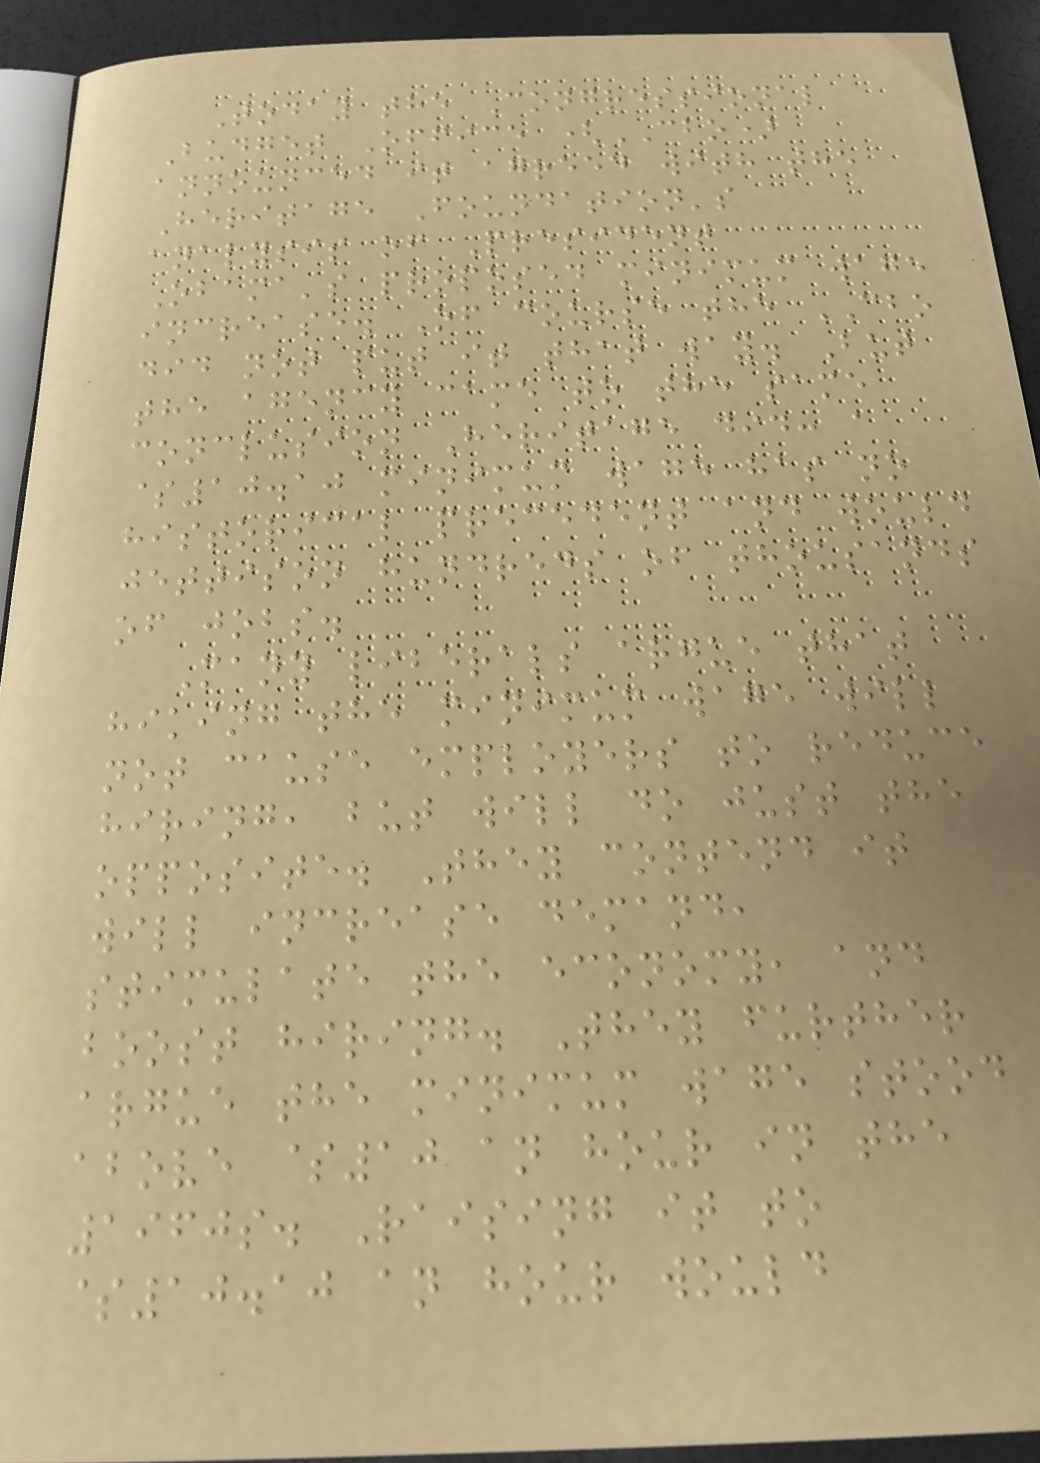Today the Congressional
Budget Office (CBO)
announced it agreed with the
Heritage Foundation's
analysis of President
Obama's proposed minimum wage
increase. Of course the CBO
did not put it that way. But
the agency came to the same
conclusion Heritage did: a
$10.10 minimum wage has no
historical precedent and would
jettison hundreds of thousands
of jobs.
Many liberals argue that
hiking the minimum wage will
not cause employers to reduce
hiring, but will do just the
opposite. They contend it
will increase demand,
stimulate the economy, and
boost hiring. They further
argue the minimum wage stood
above $10 an hour in the
1960s. Raising it to
$10.10 an hour would
